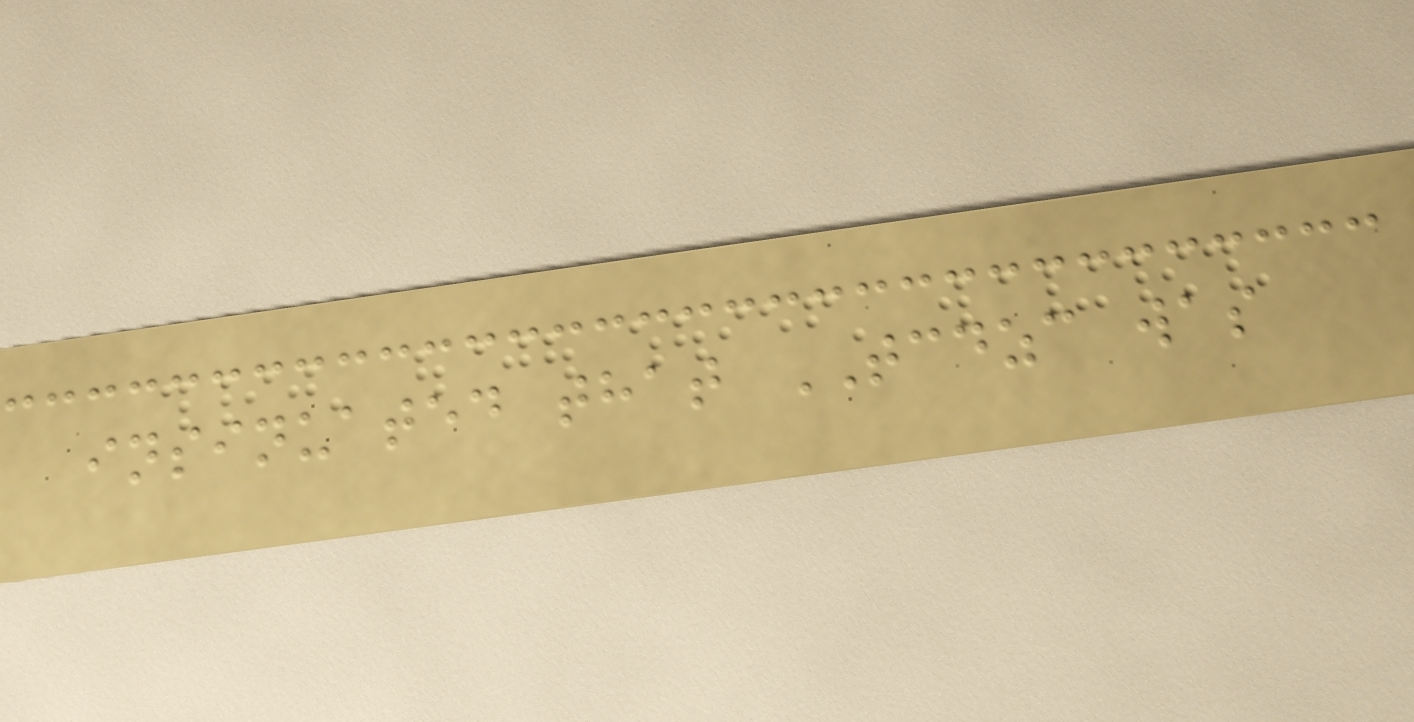insinuated that TCDZC was
